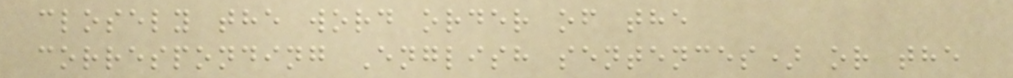closely the word order of the
corresponding English sentences) or the
